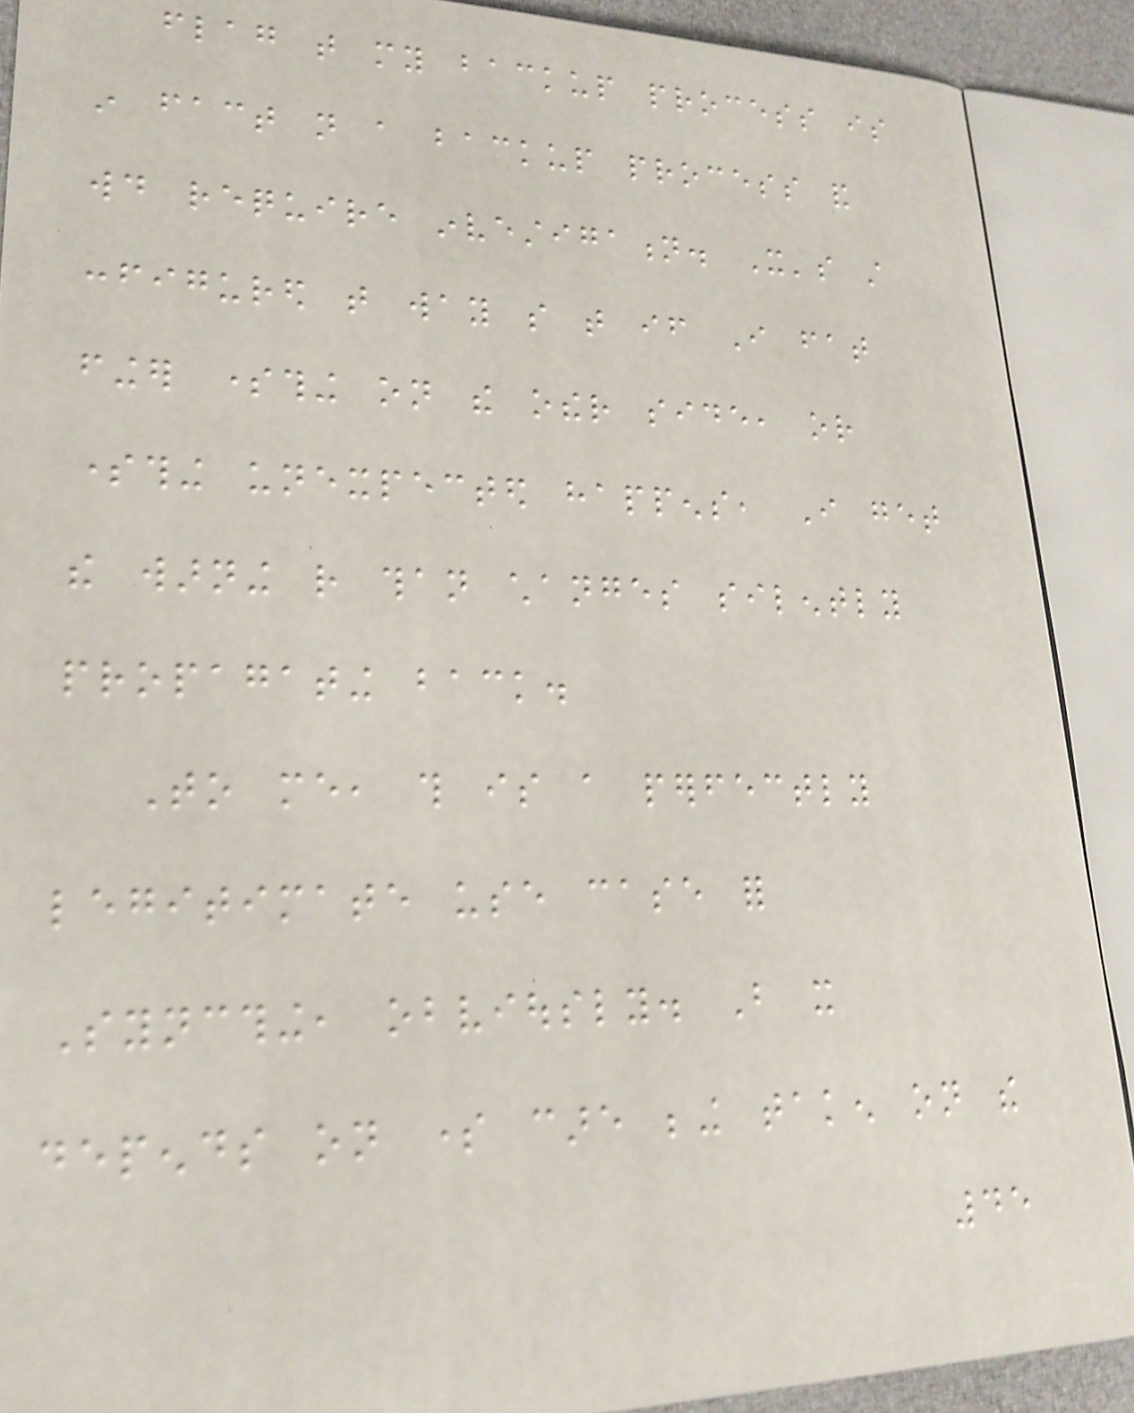flag that my backup process is
in fact not a backup process and
would require investigation. It's still
configured that way so that if I fat
finger something on the other side, or
something unexpected happens, I get
the warning rather than changes silently
propagating back.
To me, this is a perfectly
legitimate use case for
Syncthing, obviously. But it
depends on some care being taken on the
45
